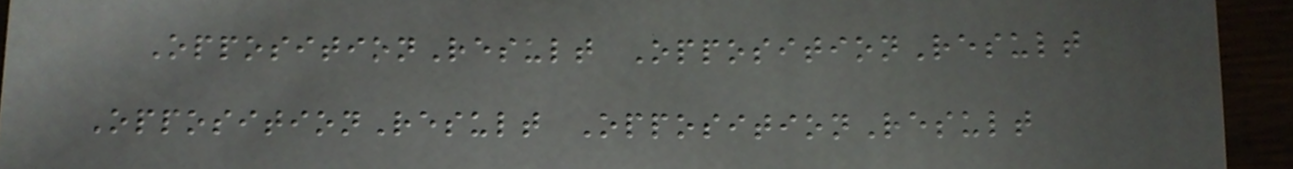OppositionResult OppositionResult
OppositionResult OppositionResult
